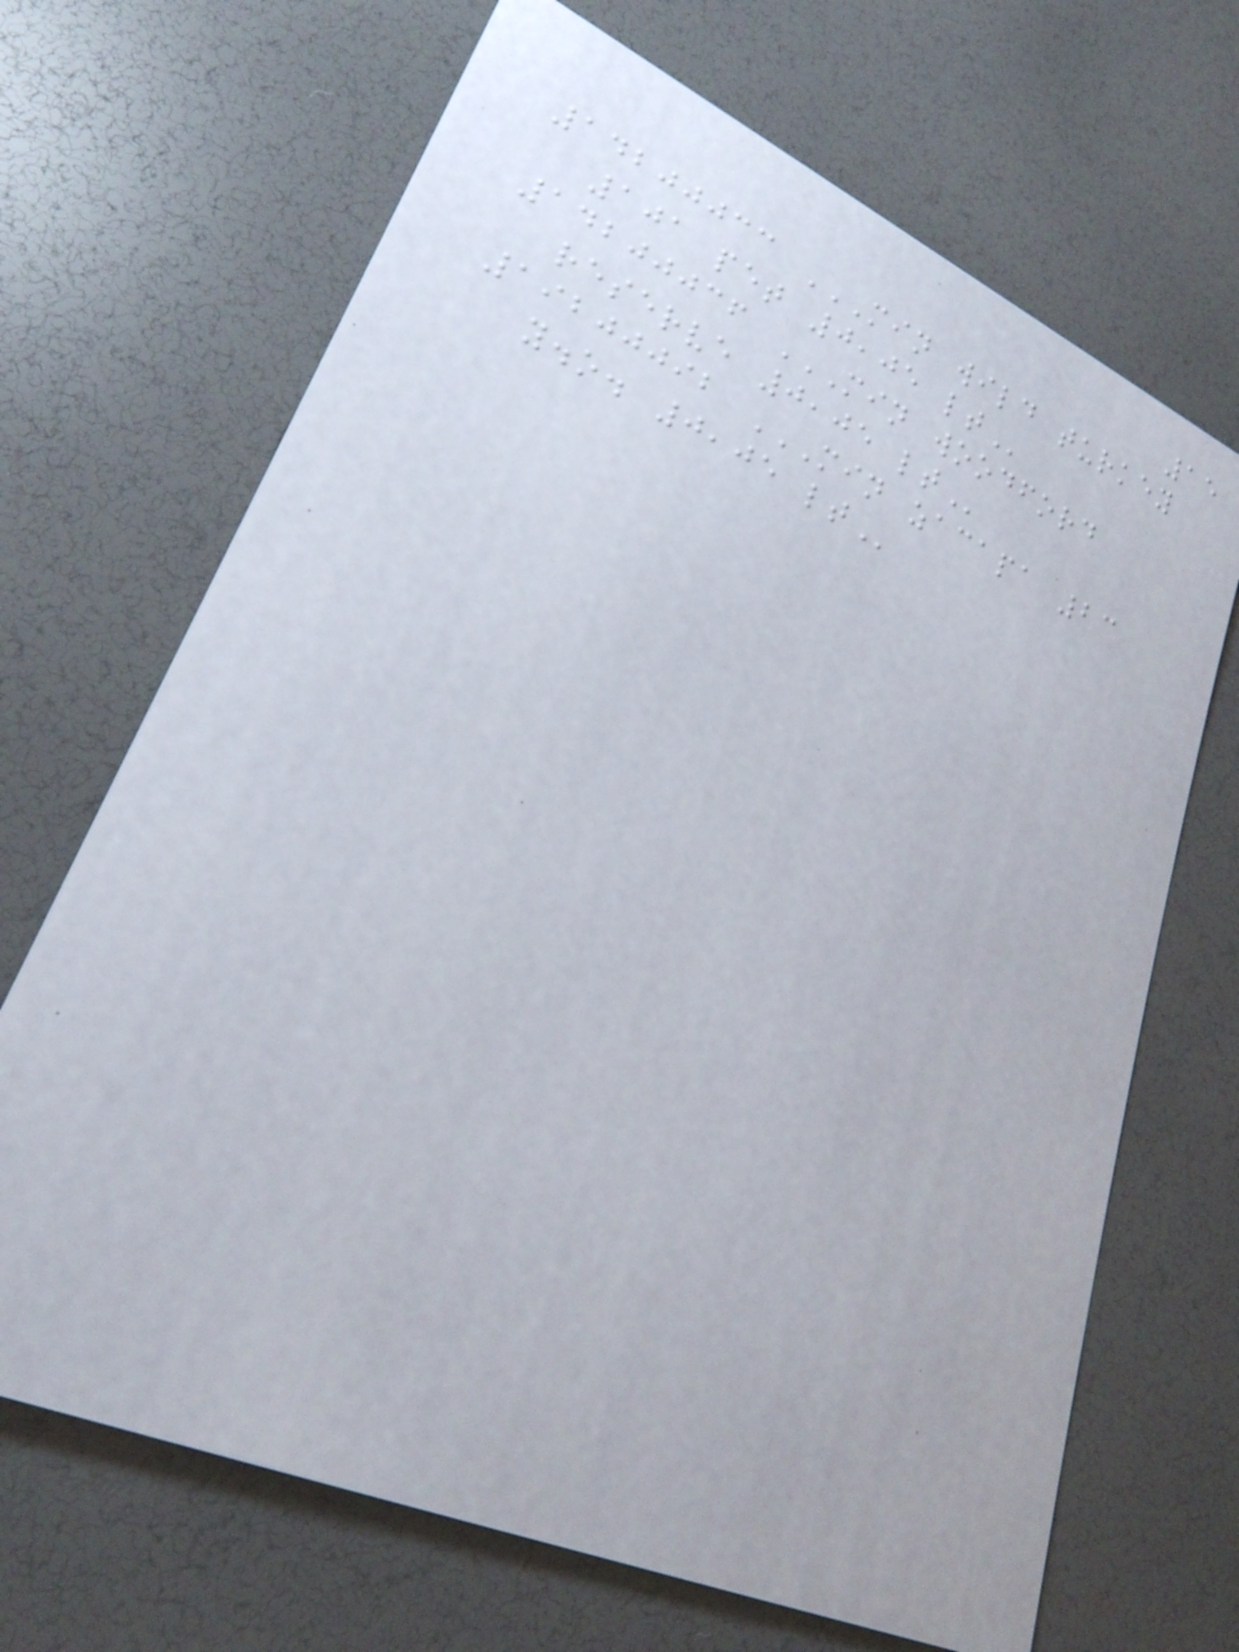15
14200033 MIN WILD TURKEY
101 PET 0,05 LT
14200036 MIN WOODFORD
RESERVE 0,05 LT
19200092 MIN ZACAPA 23
Y.O. 0,05 LT
